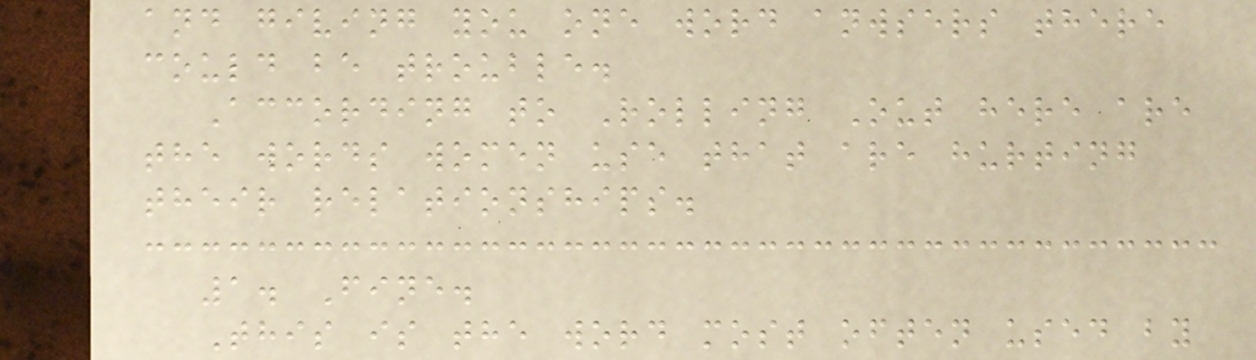and giving you one word anwsers there
could be trouble.
According to Rolling Out here are
the words women use that are hurting
their relationships.
1. Fine.
This is the word most often used by
